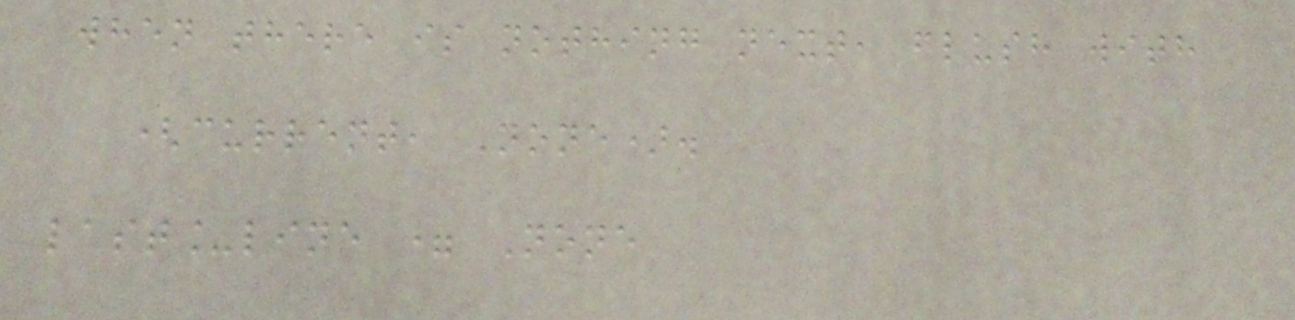when there is nothing next, flush with
(current, None).
last_line = None
